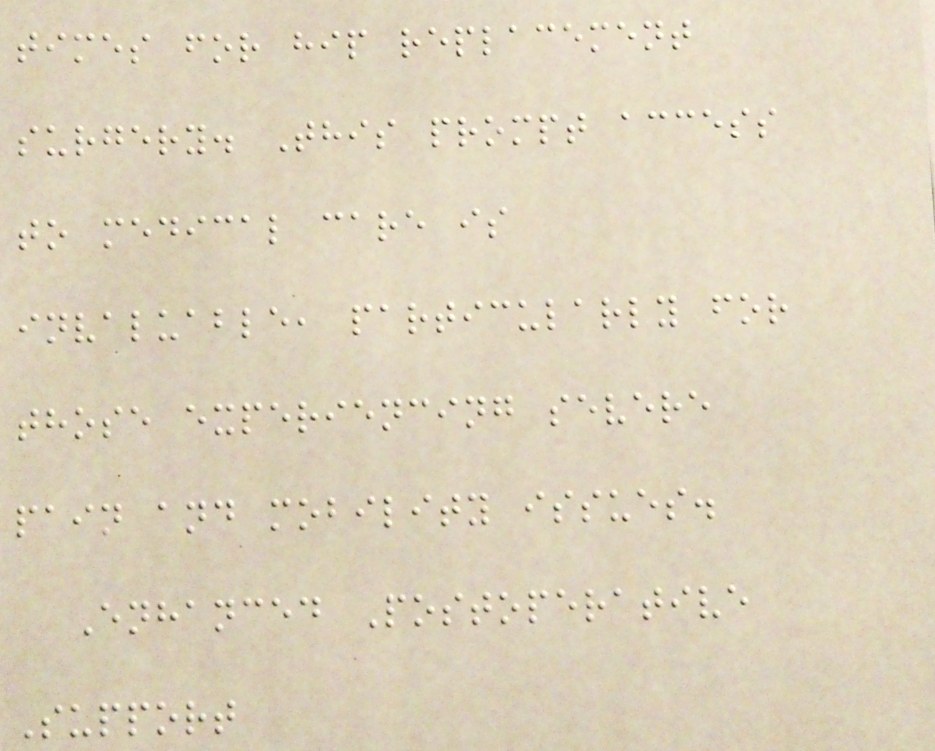times for hip replacement
surgery. This prompt access
to medical care is
invaluable, particularly for
those experiencing severe
pain and mobility issues.
Enhanced Postoperative
Support
